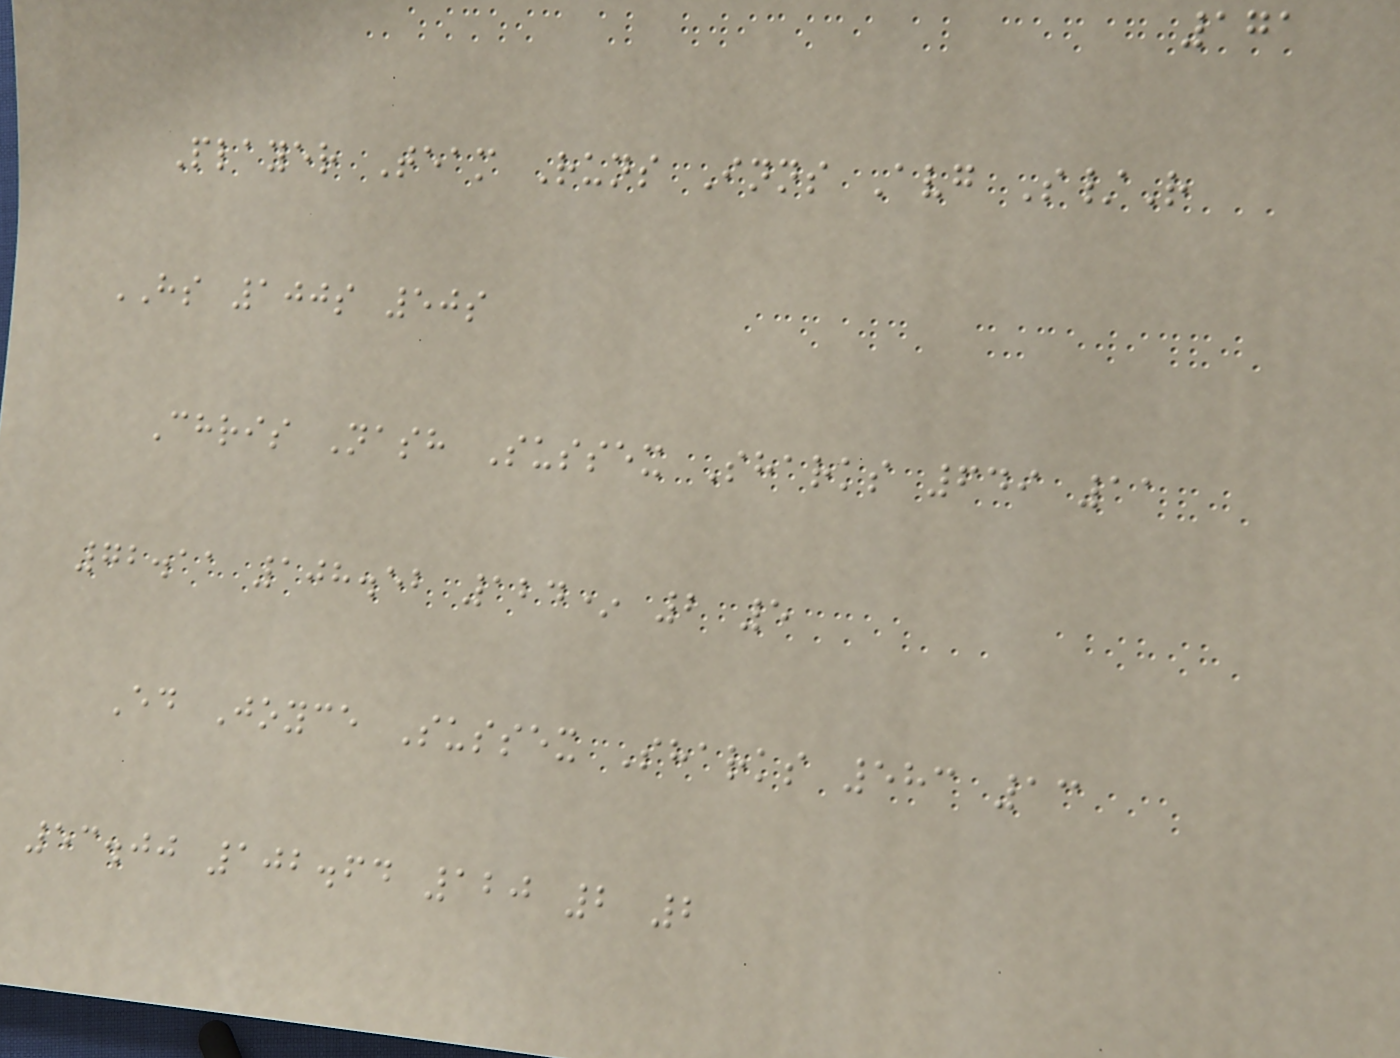171
Player Team Runs Inns Avg S/R
HS 100s 50s
Chris Nash Sussex Sharks 649 11
72.11 108.52 124* 2 5
Ed Joyce Sussex Sharks 583 13
53.00 102.64 120 2 2
